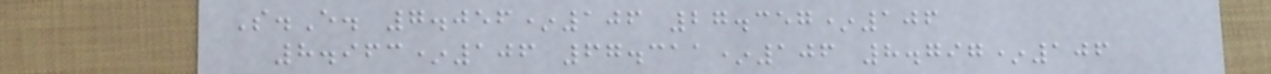S.E. 7.056*106 27.357*106
8.963*106 67.311*106 8.797*106
